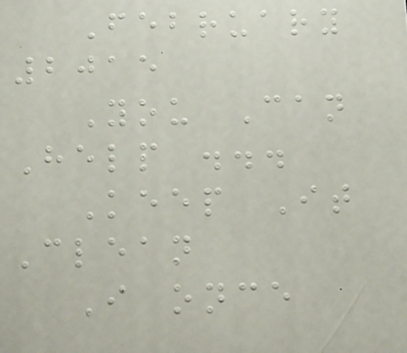February
2015
You Can
Help ...
Keep It
Clean
I once
